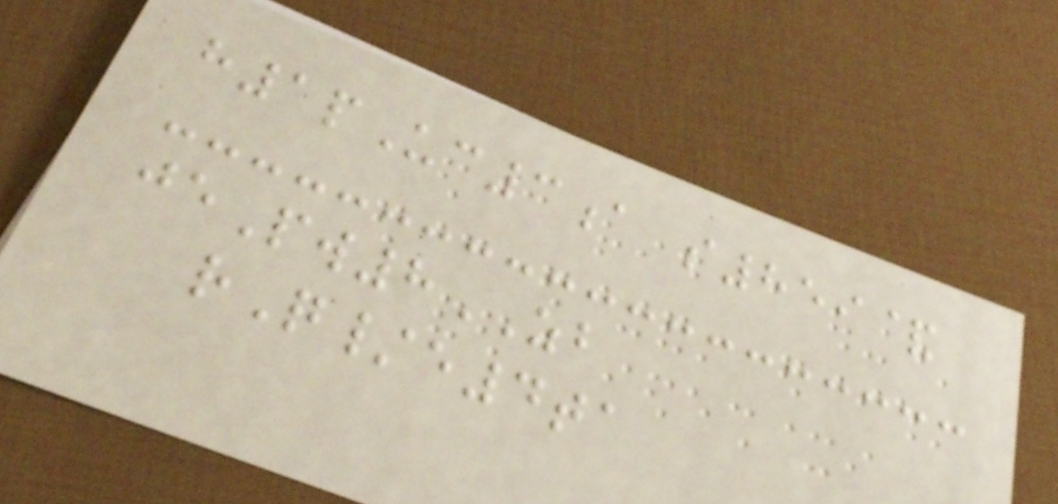h1pUc3a s859&
jePw8ZB
rQ/e4ta
